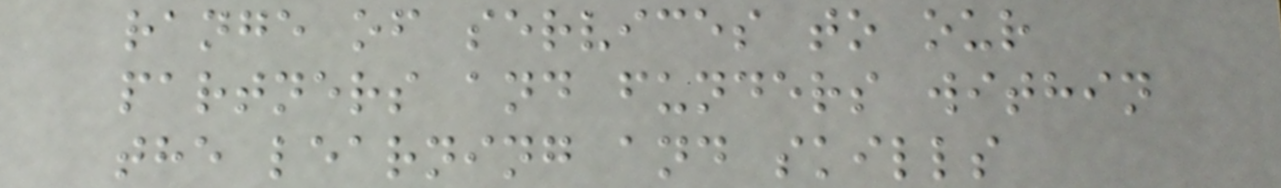range of services to our
partners and funders within
the learning and skills
